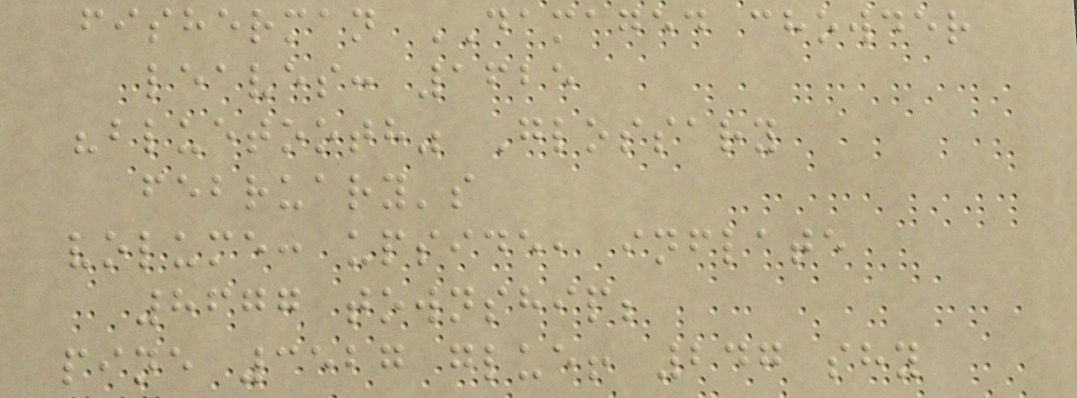fisherman DAMAGED chowder
leaves: 1625
"bluetooth" Glossary
february's
volume: upside, inflate
8677 township;
pine 3527 glue! 247 shy
